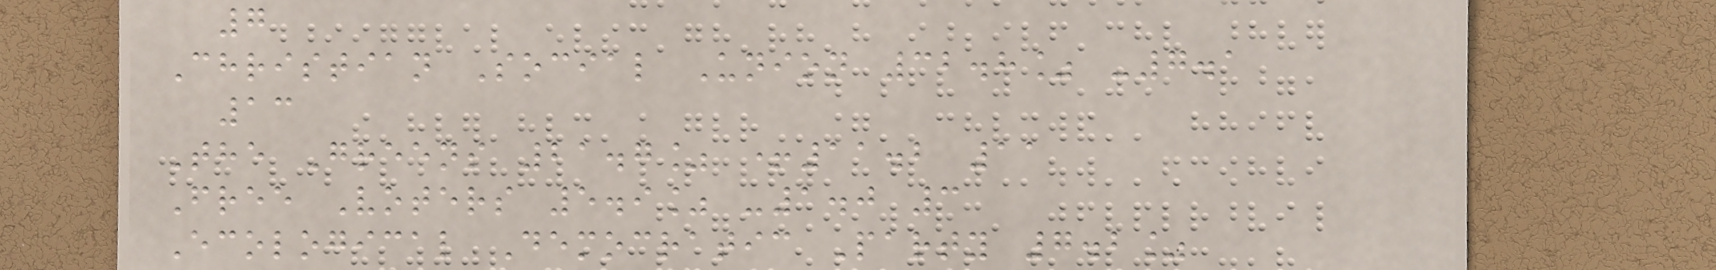7
Christian Social Union 32.8% -7.1
13
The Greens 21.7% +11.2 11
Free Voters 5.9% -1.0 3
Ecological Democratic Party 7.2%
